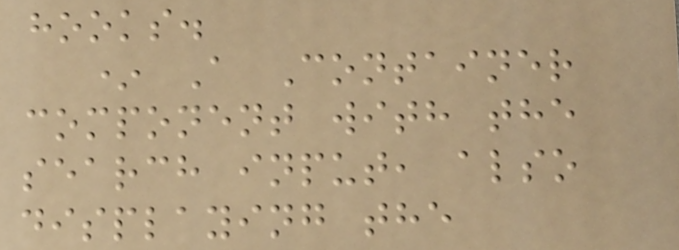hooks.
* A Container
component with the
search input, also
displaying the
